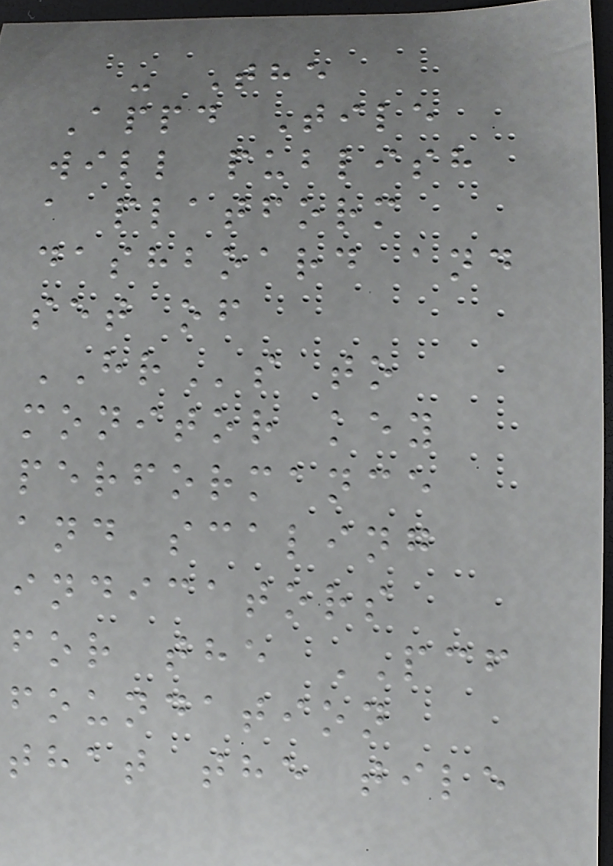- The
Appd Tile
will publish
a platform
dashboard and
set of
HRs to
monitor key
performance
and scaling
indicators
for the PCF
foundation
that the tile
